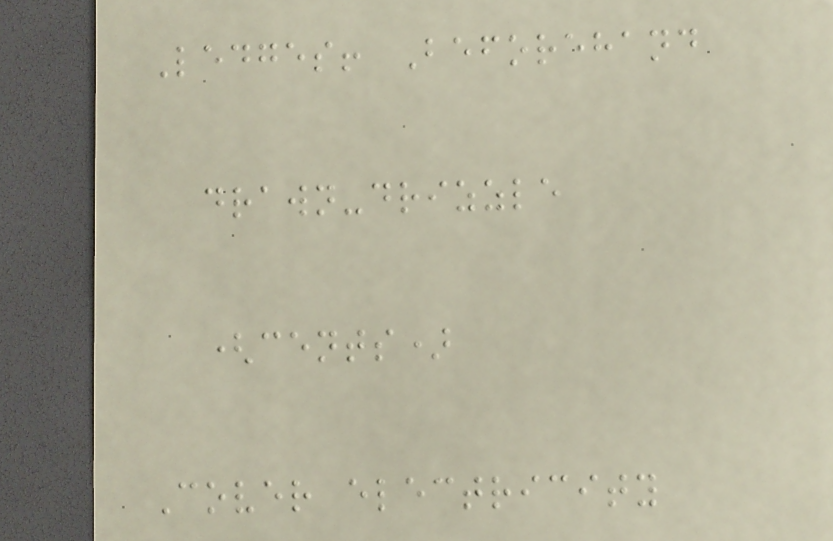Ledges! Beforehand
drawn-drizzle
(cents)
Cover electricity
